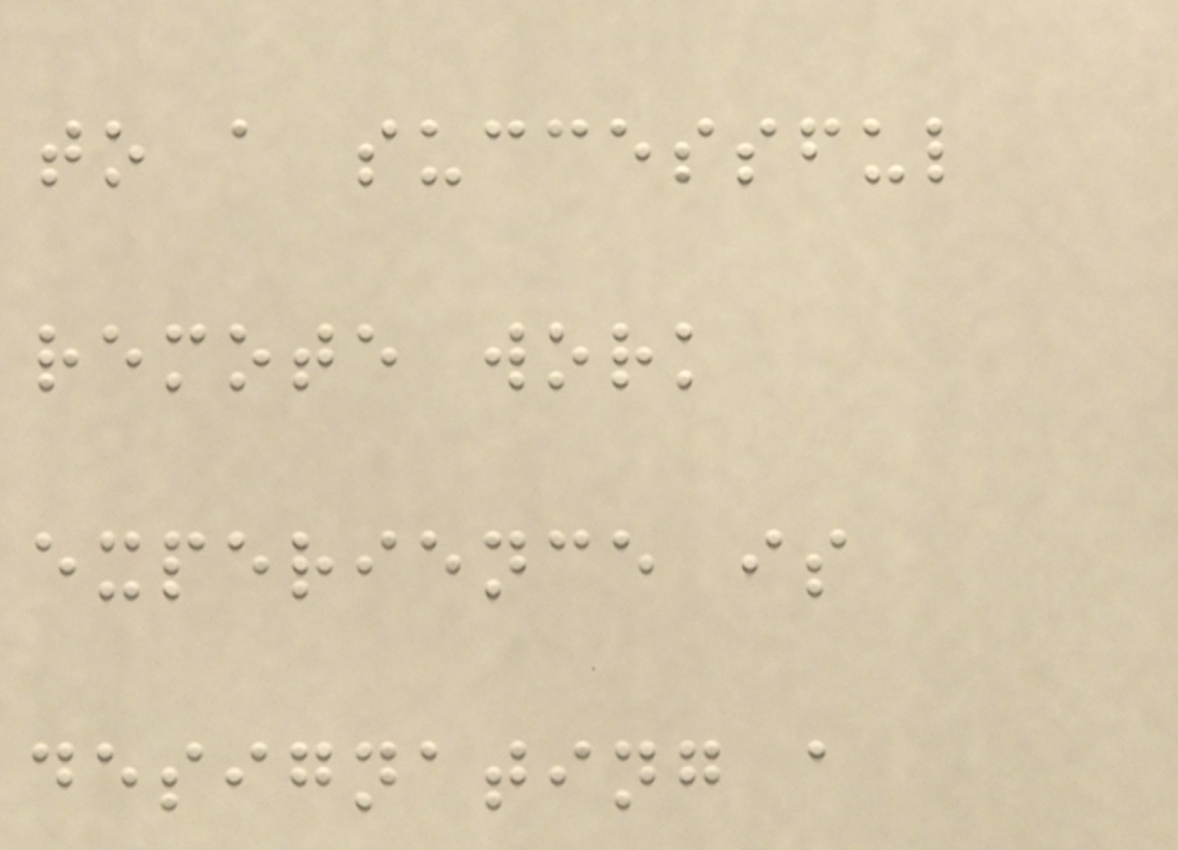to a successful
remote work
experience is
designating a
